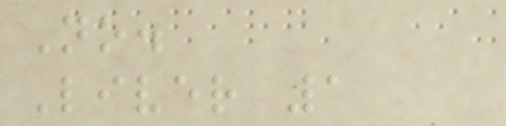No.
Liver 1
